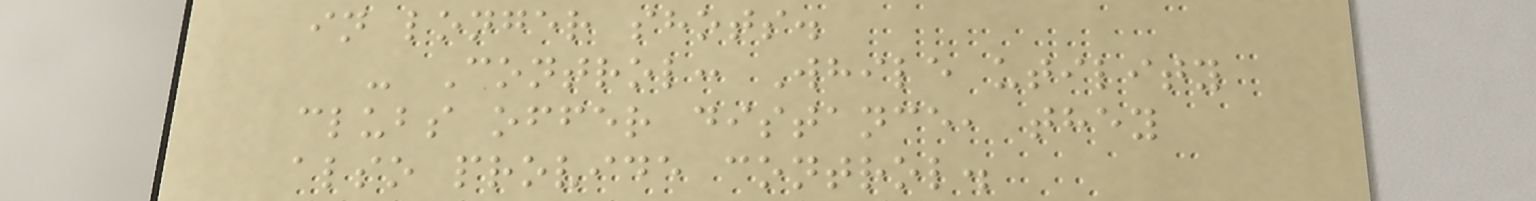in longer shots.
- Control: While utility
clubs offer distance, they
also provide control.
